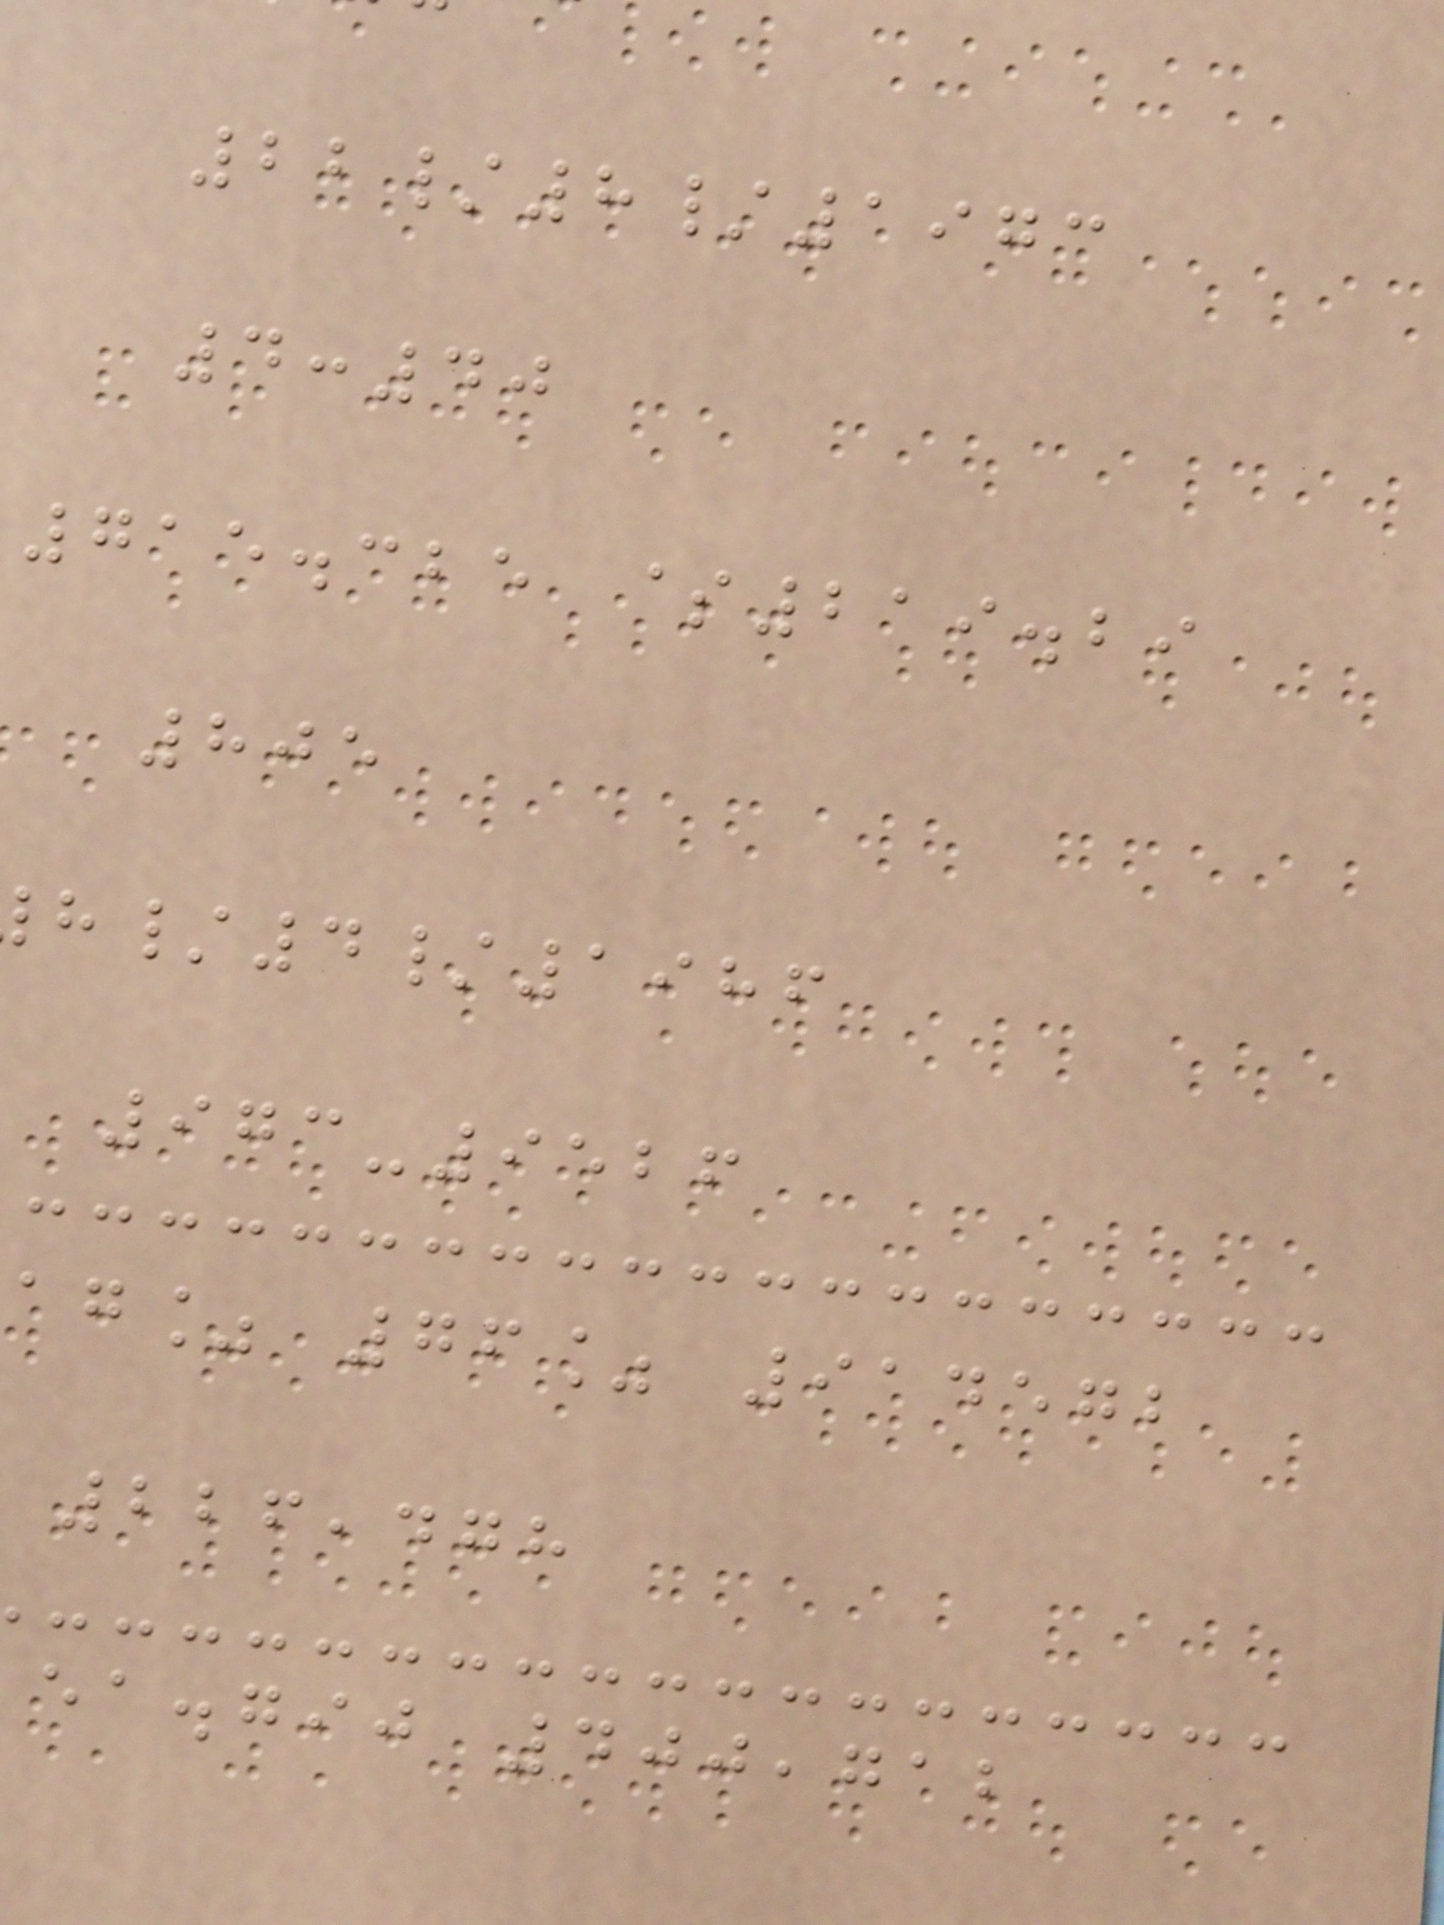22/8/1973
4:40
715.325 $219.29
805
/4/1986
973-9526
ag% 76% 914572
226,478
ea.gij 400,712
